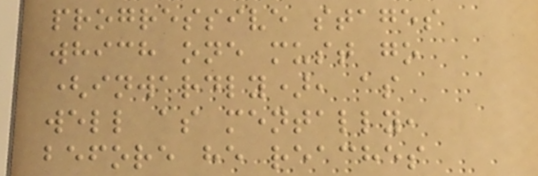progressive stages
which one must go
(inwardly), as
well as mentally,
before he reaches
